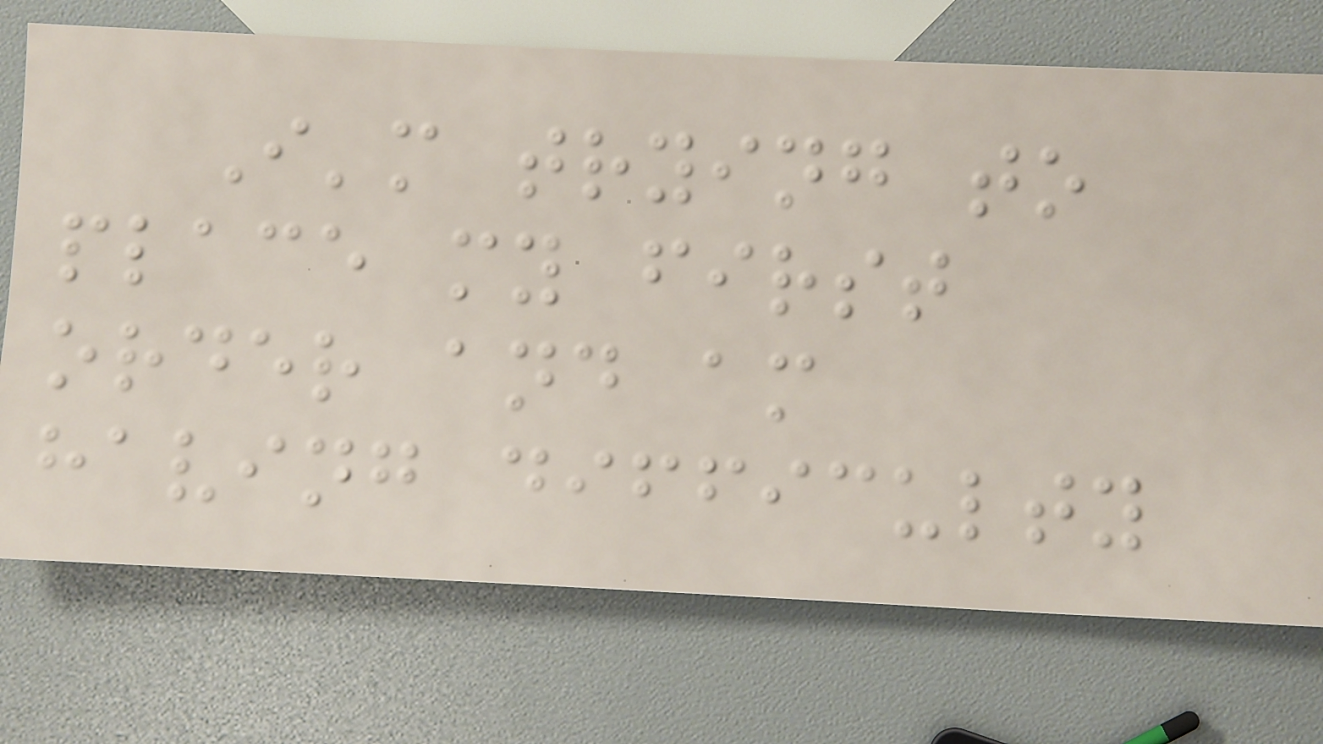I'm trying to
place my first
order and am
having difficulty
